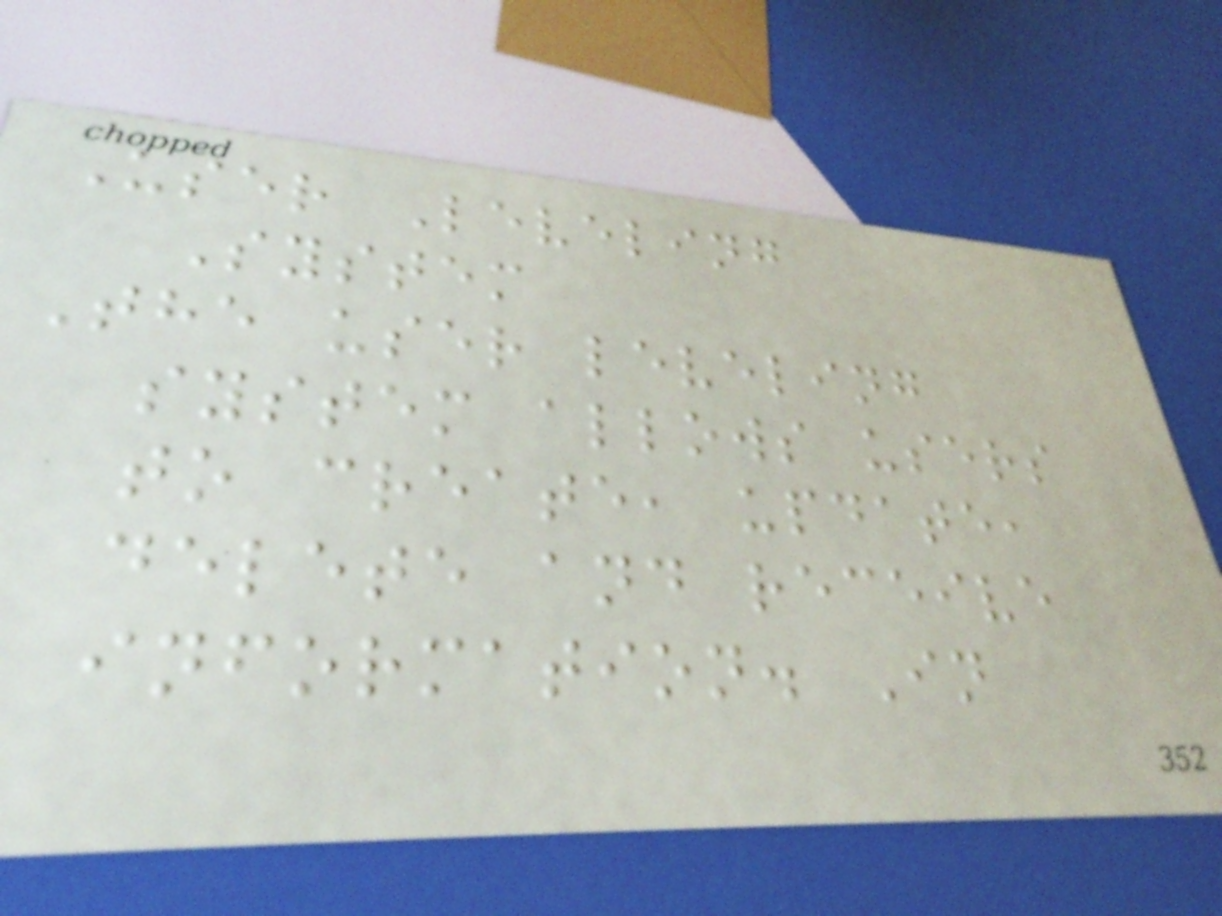User Leveling
System
The user leveling
system allows users
to create, update,
delete and receive
information. In
